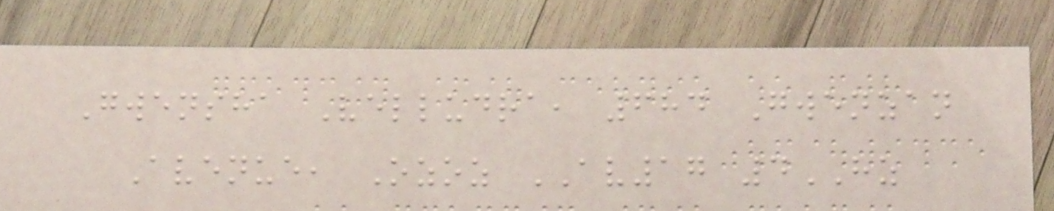Gwensha Velludra, 684 Gwenzan
Avenue, Ozoz AV17 4HZ
